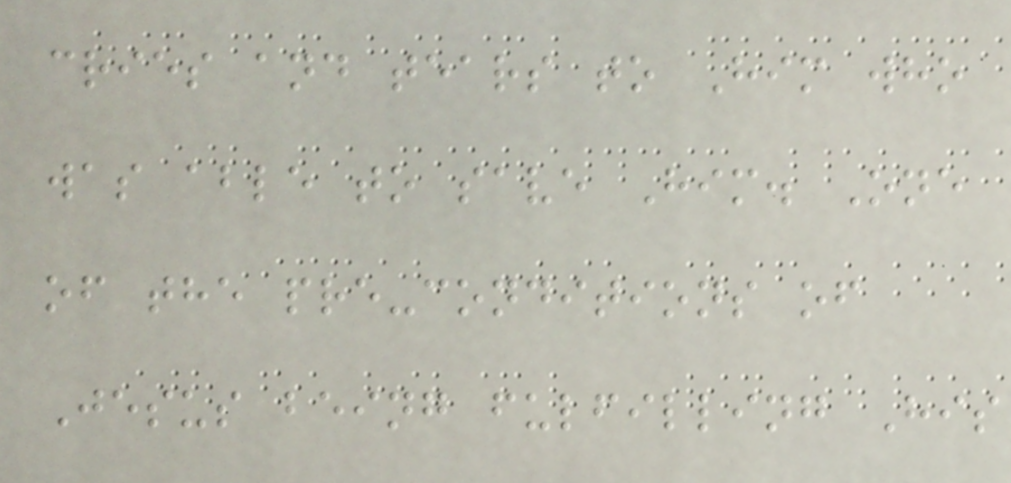cries and tears to Him who
was able to save Him. One
of the pre-conditions of
Jesus being fulfilling His
